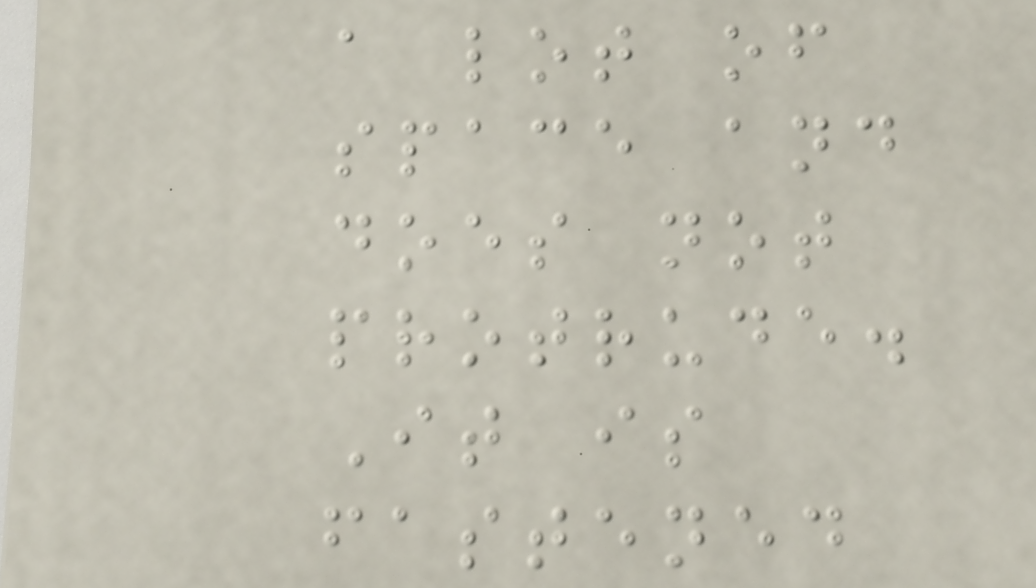a lot of
space and
does not
protrude.
It is
fastened
